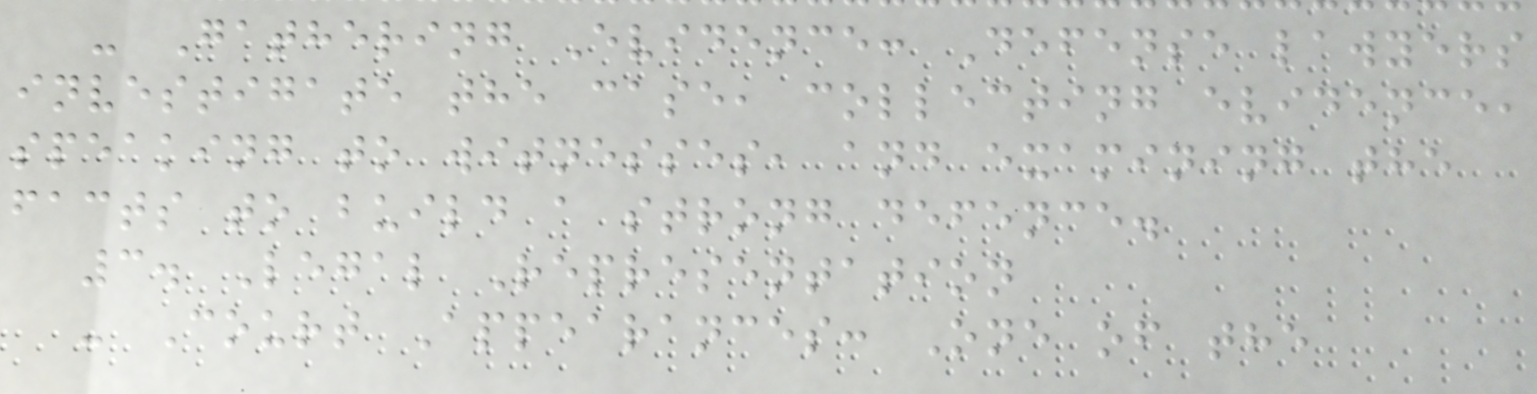- Gathering Evidence: Defense lawyers
investigate the case, collecting evidence,
speaking to witnesses, and examining the
facts to build a strong defence.
3. Legal Representation
- Court Appearances: One of the
